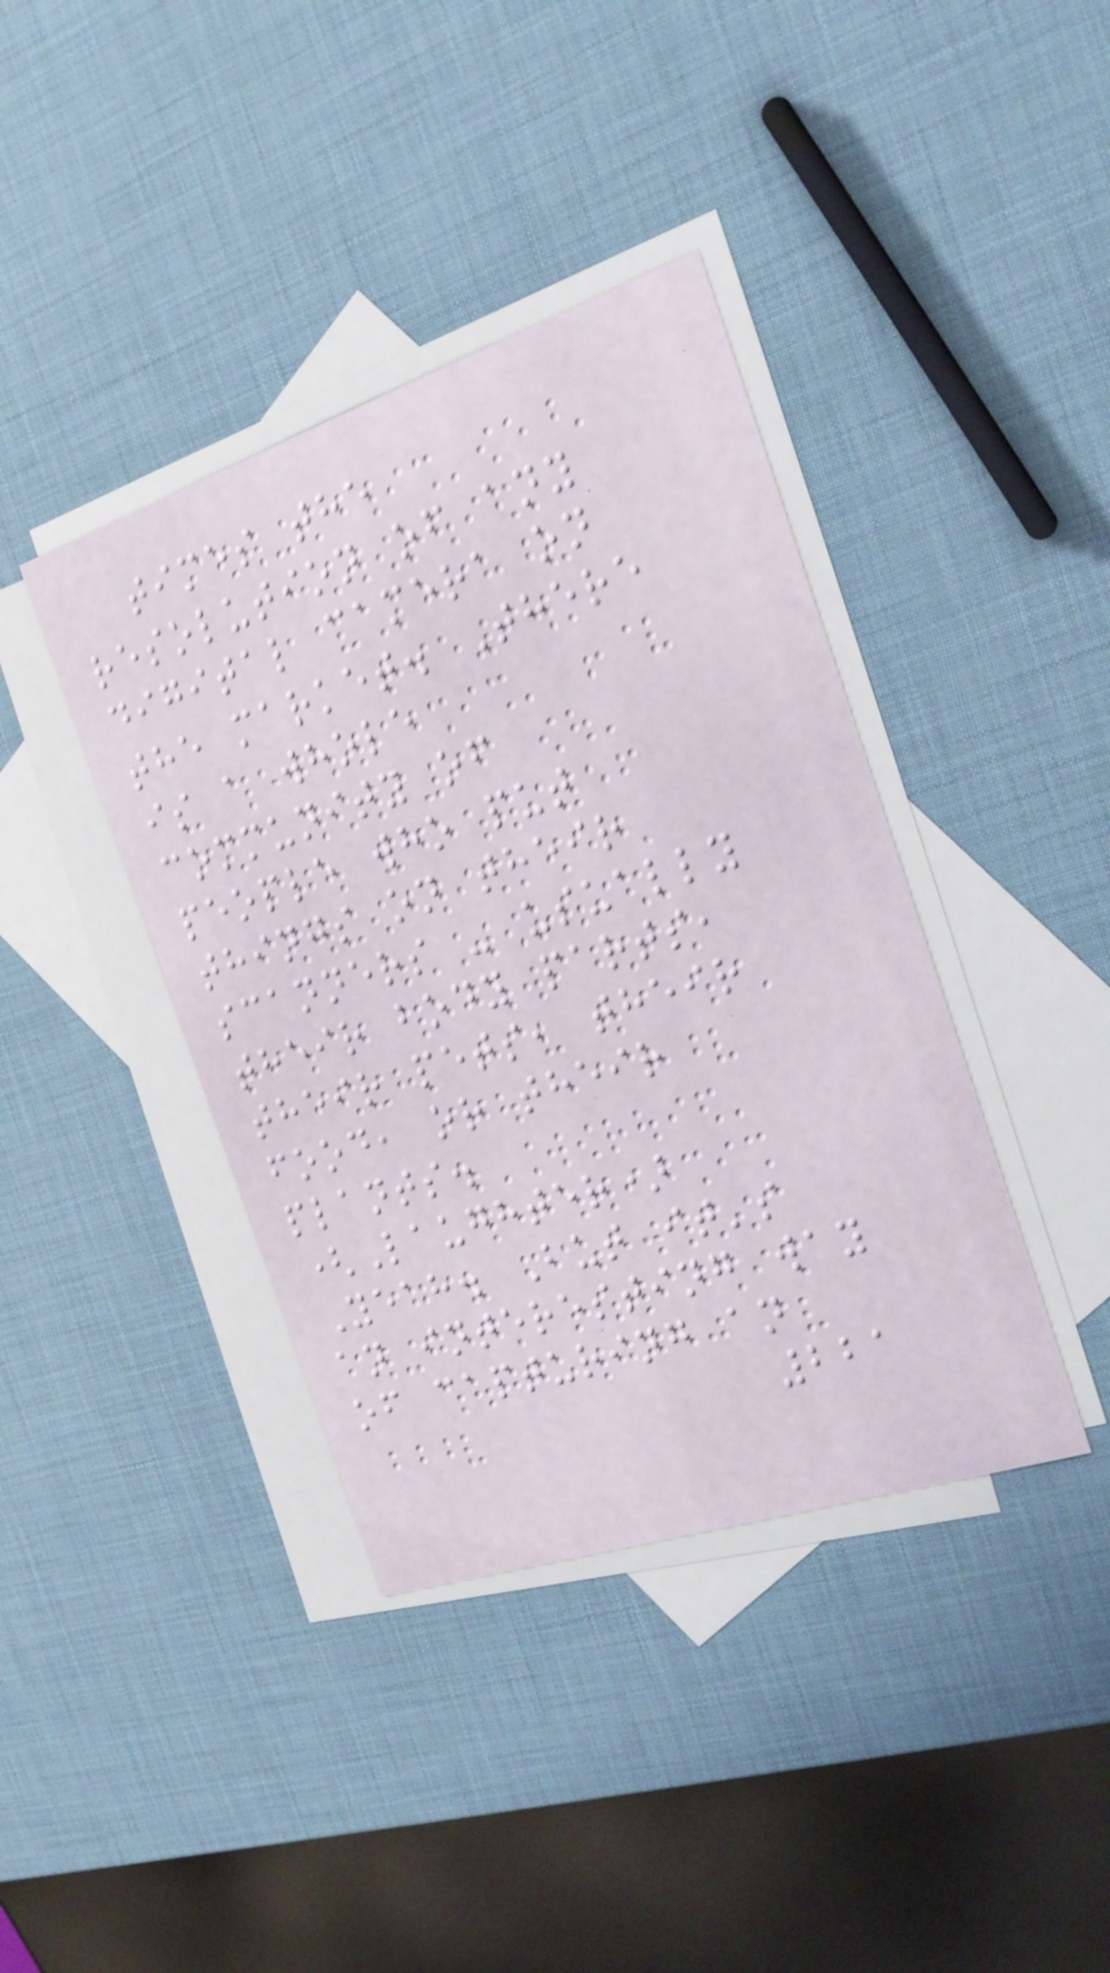times the
resolution of any
digital camera on
the market. There
is a whole
community of
people who put
things on their
scanners - usually
their body parts,
their pets, their
food, or their
plants.
(Laughter)
Yeah. But it's
an interesting way
of capturing an
221
